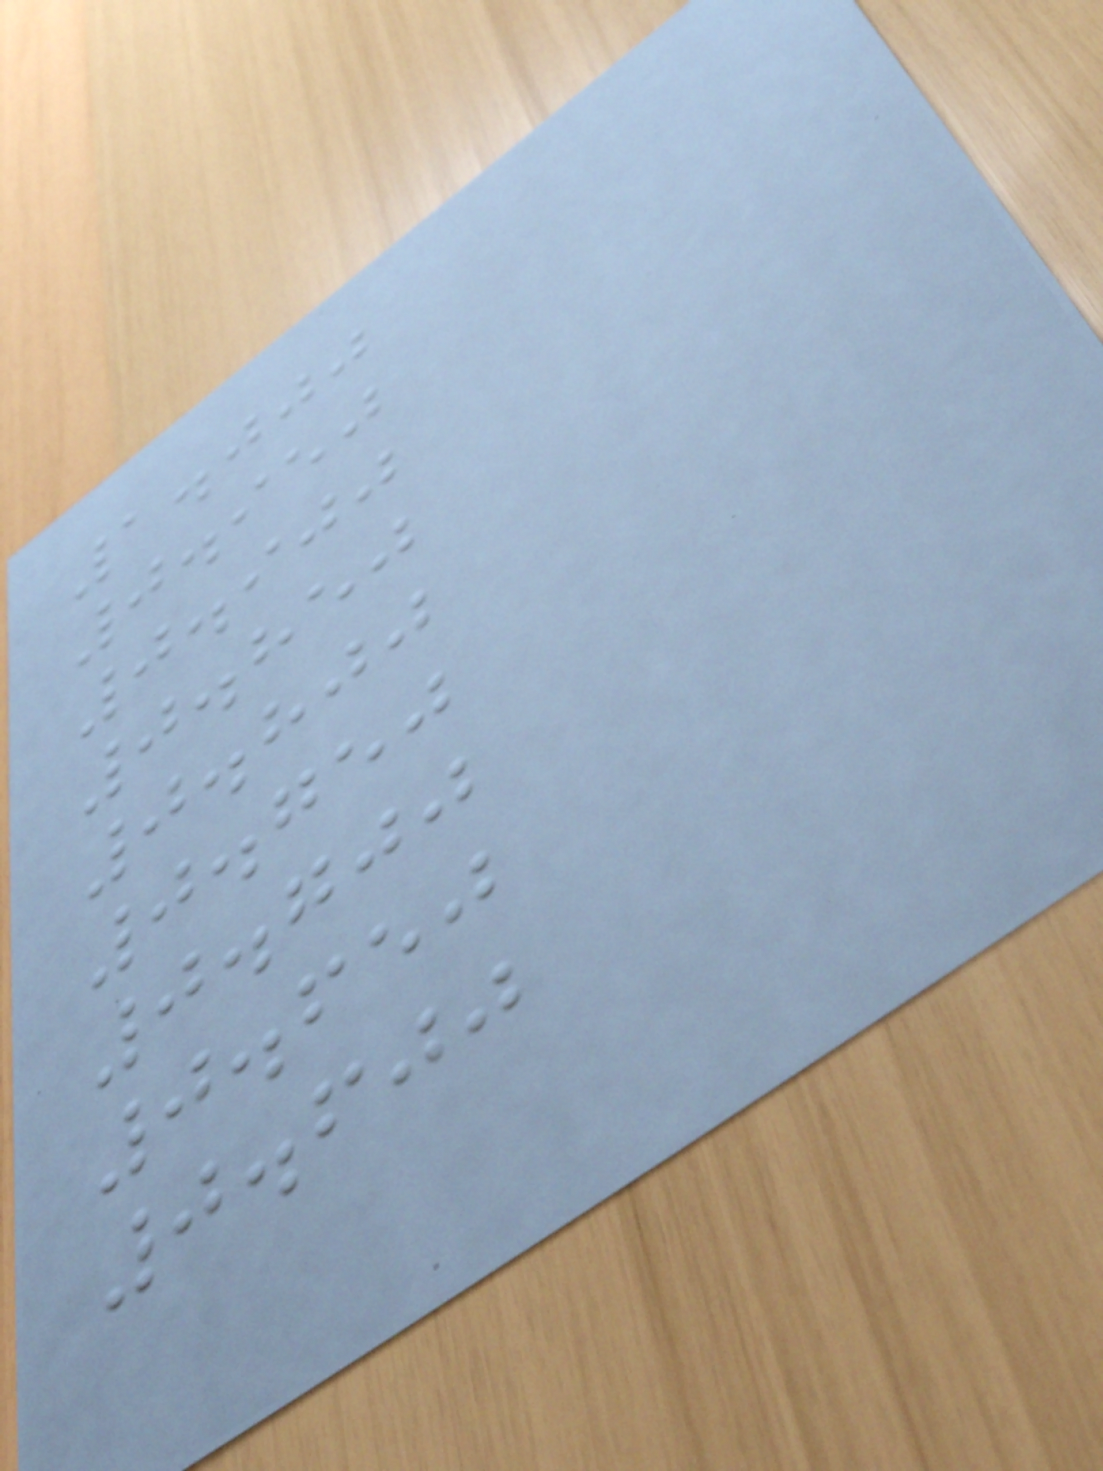1.000
0.950
0.900
0.850
0.800
0.750
0.700
0.650
0.600
